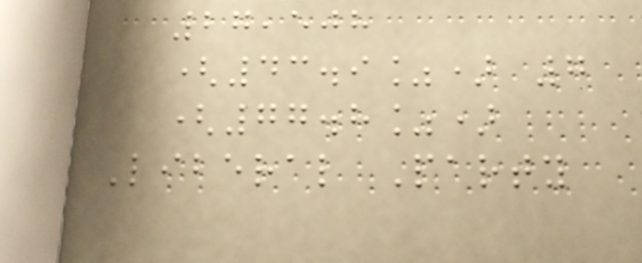27,508
(43.9%) 7
(77.8%)
Liberal Party
